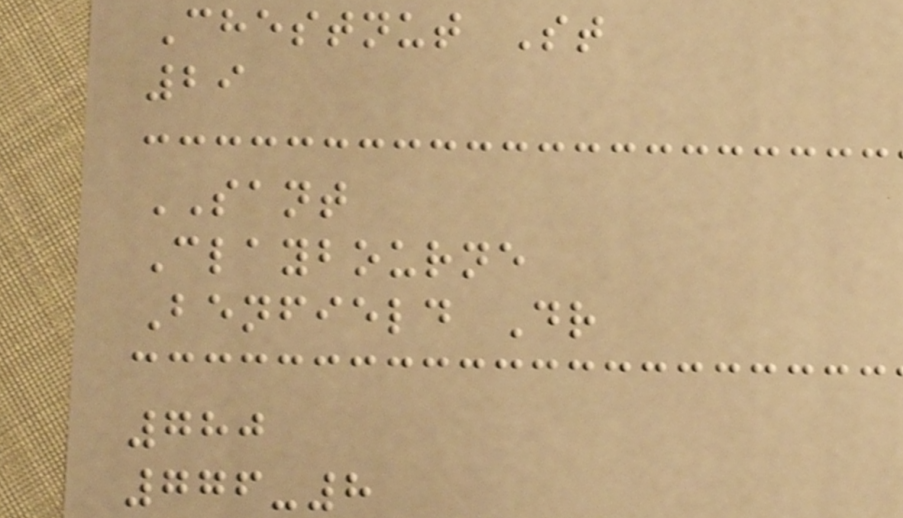Chestnut St
29
SANT
Claybourne
Benfield Dr
780
776-8
